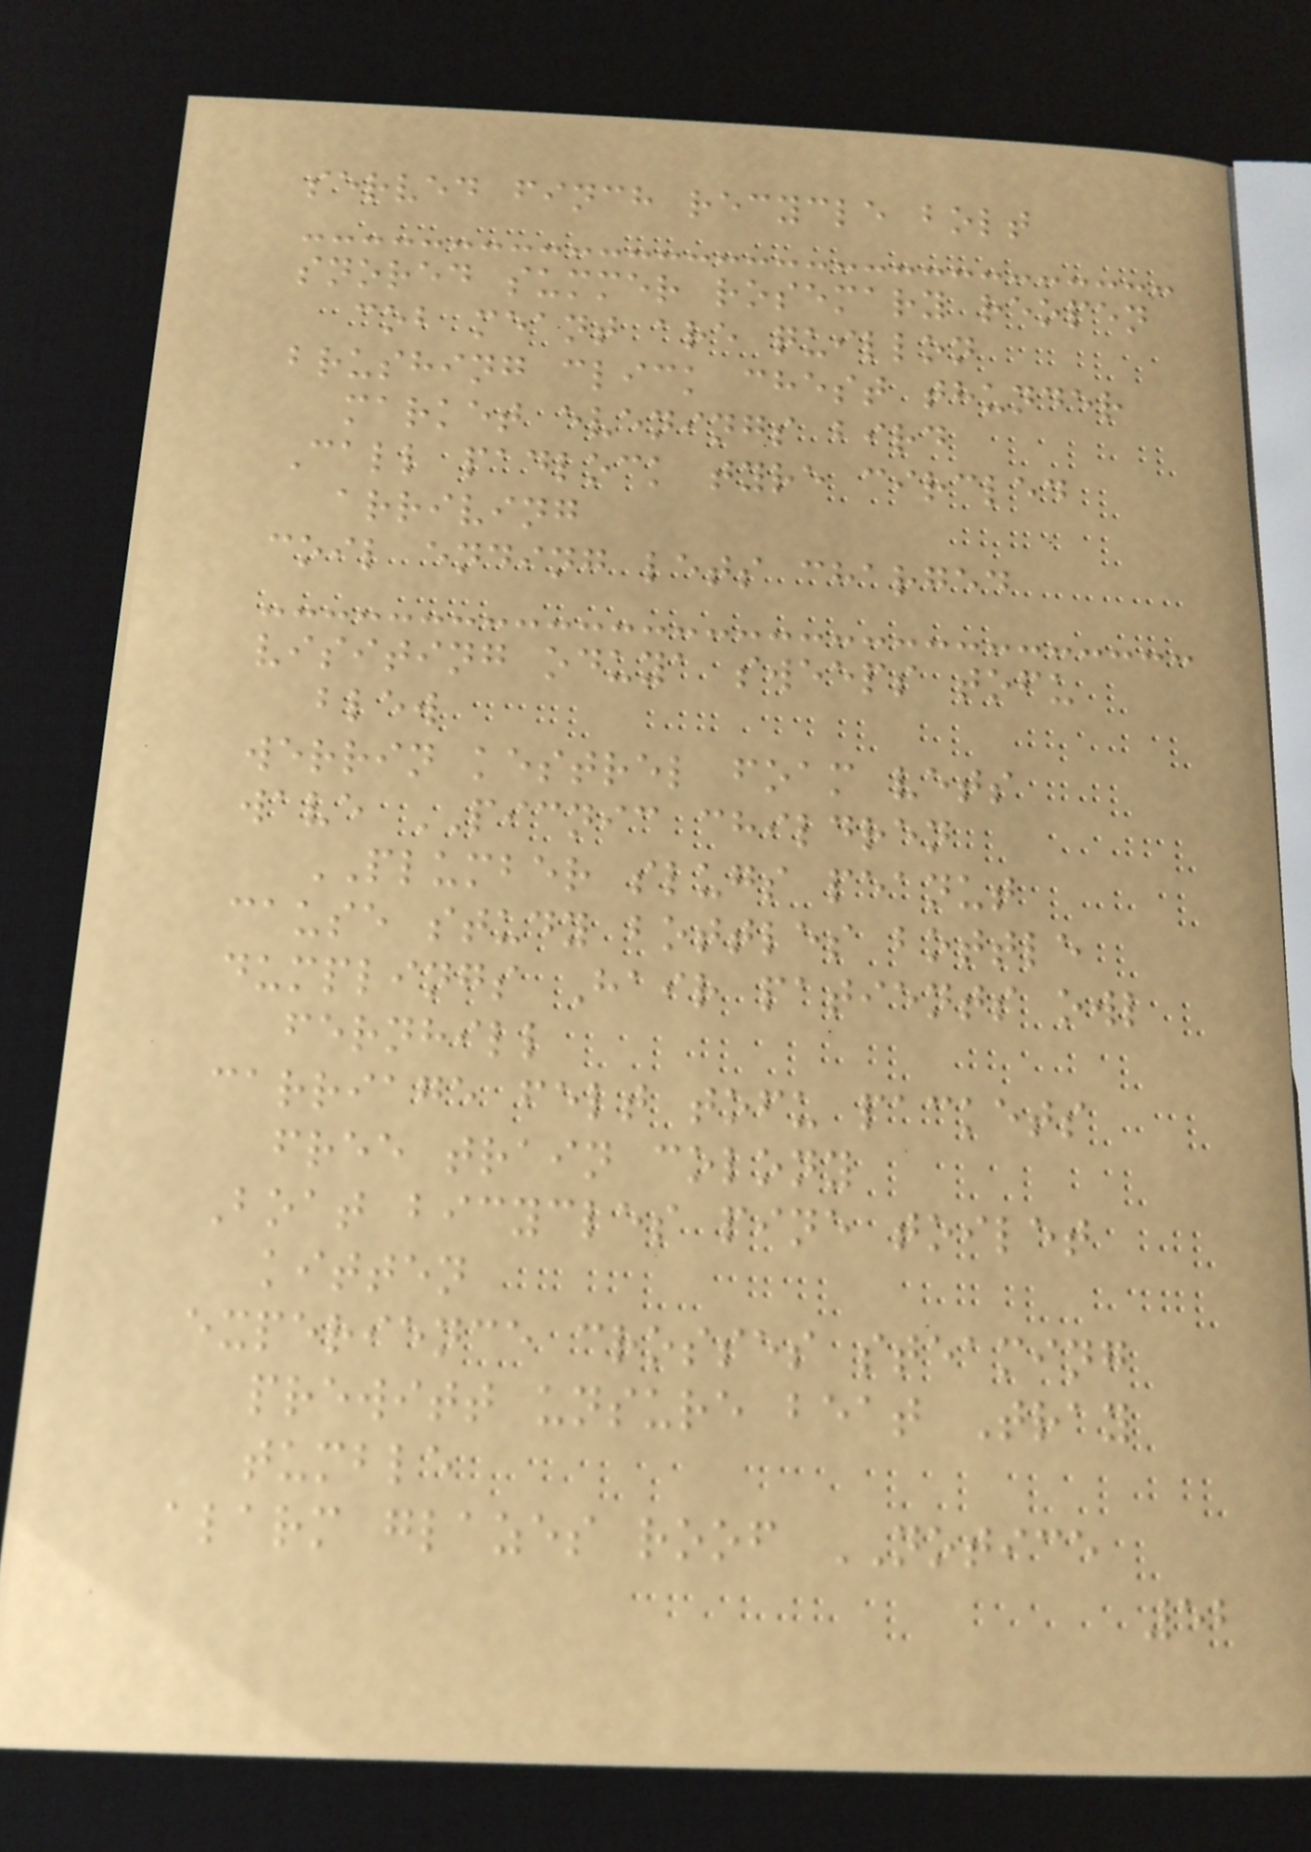served finch recycle bolt
snored summer rosemary reopen
cob meant are quillon
brushing click chest thunder
market evenings bird
Call padlock tyre circled
arriving
coil ending lets charged
visiting oduya sweeps tofu
blew
werrin kestrel foam vets
wave PICNIC children
PLUMBER slugs peanut
cause study bottles bottle
dumplings Hair patients owl
fernhill
carriage felt tofu packets
free train colony
Boat bicycles pine toilet
kitten
experience crosses steaming
prewitt unsure beat Tray
tumble
alarm glazes roof NOTICE
52
